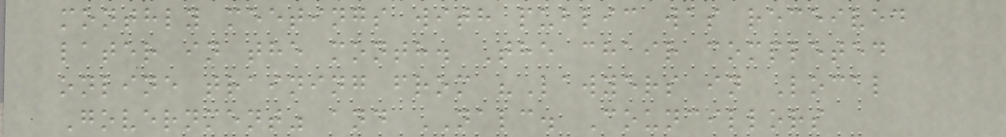monthly meetings with public was received
later in the month. The chair completed
online training from "Lawyers in Local
Government" and NALC. Councillors
